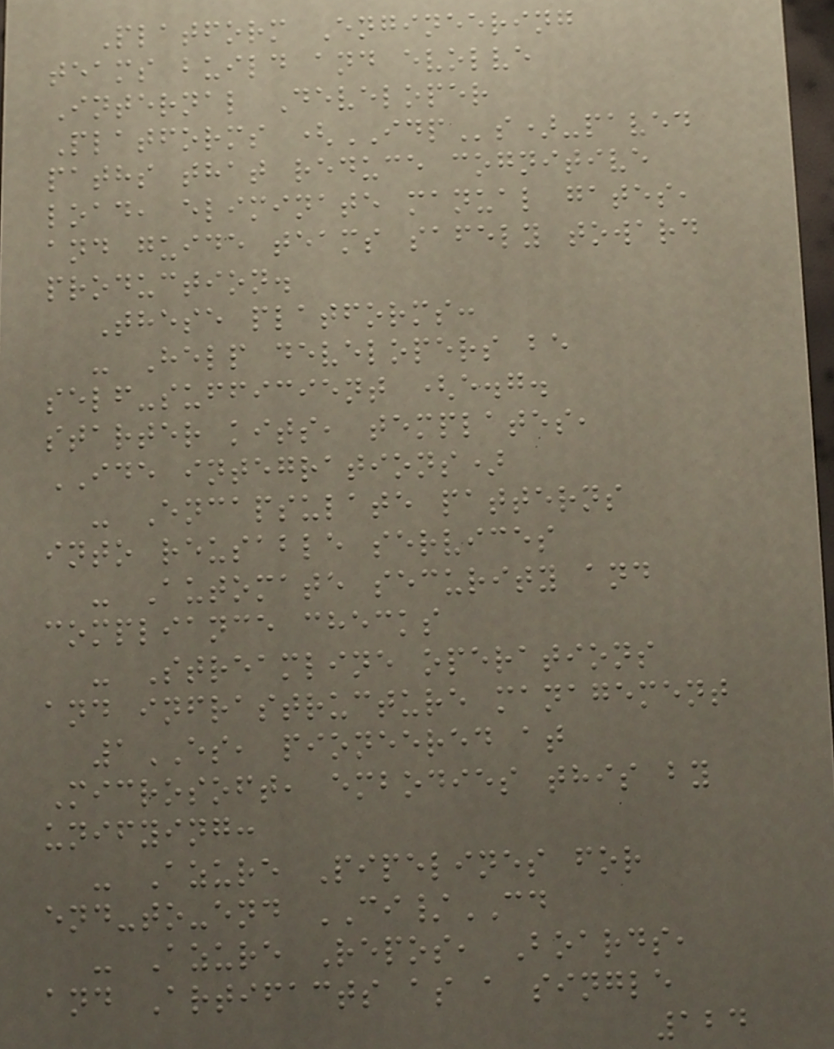Platform Engineering
teams build and evolve
Internal Developer
Platforms (IDPs)-paved
paths that reduce cognitive
load, eliminate manual gates,
and guide teams safely toward
production.
These platforms:
- Help developers be
self-sufficient (e.g.
starter kits, templates,
IDE integrations)
- Encapsulate patterns
into reusable services
- Automate security and
compliance checks
- Streamline operations
and infrastructure management
1ES, pioneered at
Microsoft, embodies this by
unifying:
- Azure Pipelines for
end-to-end CI/CD
- Azure Repos, Boards,
and Artifacts as a single
124
